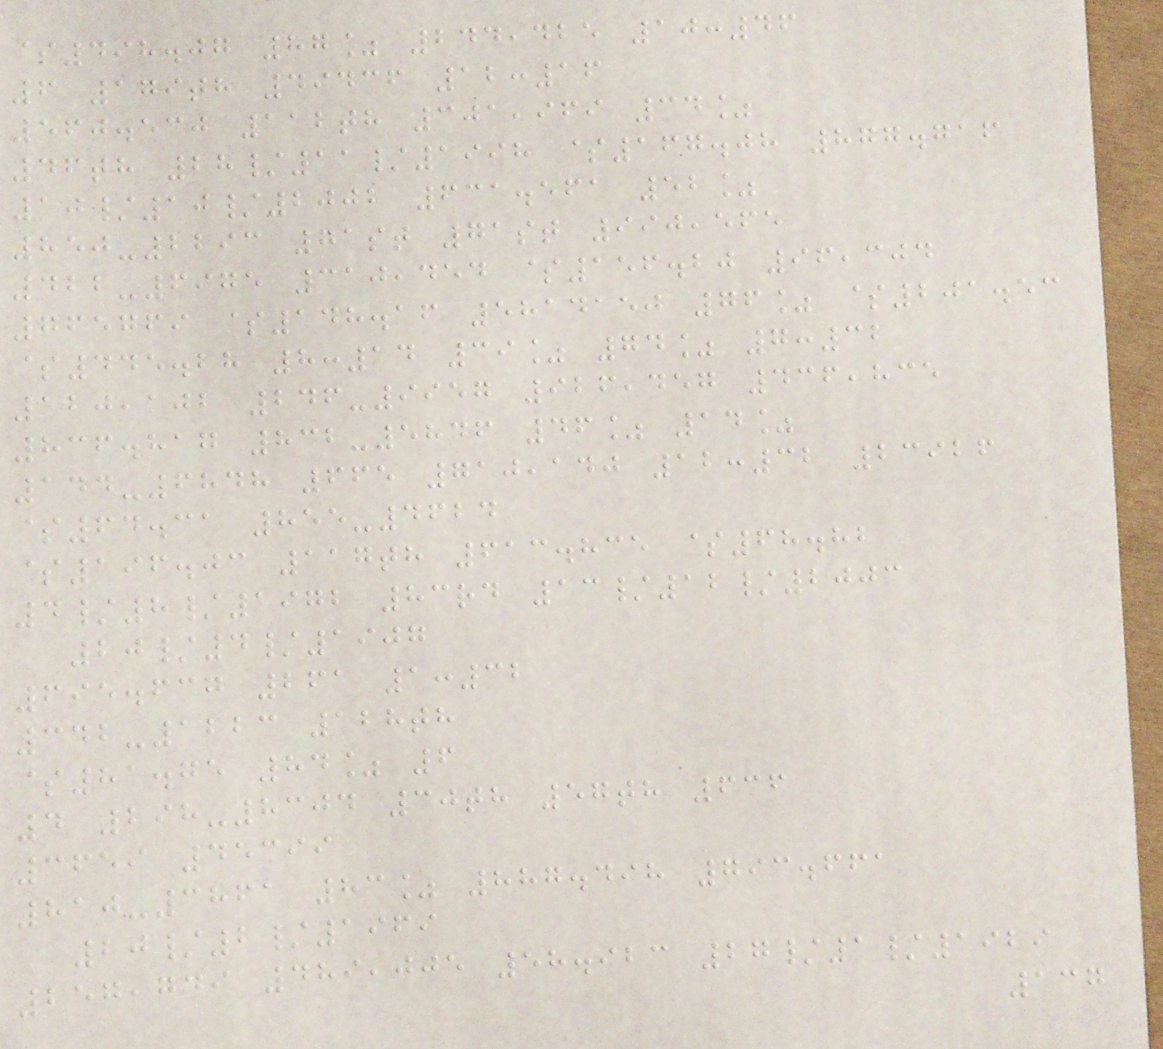$498.07 87% 244,425 10:46
6 179th 49436 12:16
560.530 112th 301,969 34%
46th 28/11/1998 $167.08 877.716
10/10/2002 631.561 52%
850-2293 71st 71st 990,565
422-6975 310,454 $156.20 96,304
765769 $148.16 5814150 76% $201.53
$445.28 8:14 39% 74% 7:32
120,102 246-9957 926,457 436,835
836.817 832-5846 46% 14%
144-6848 665 710,140 12:32 23926
$64.31 855-4624
$196.03 117th 613.835 $68.82
4/8/1972 83rd 13/12/2003
20/4/1907
695.637 261 1:32
342-1223 128th
$81.75 84% 6
4 298-8304 30th 57th 636
3659 45399
810-3861 83% 887.498 793.661
20/2/1969
257,749 489,005 58.923 27/1/1929
137
